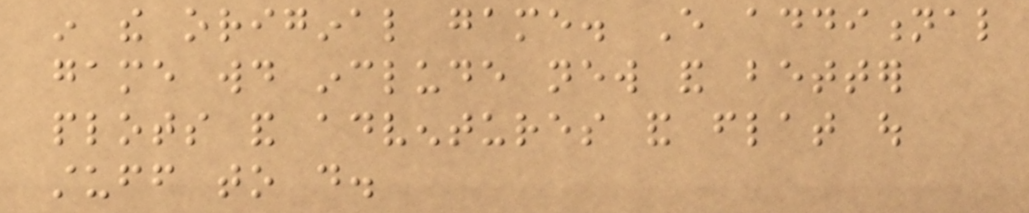in the original game. Every additional
game would include new and better
plots and adventures and flat out
stuff to do.
